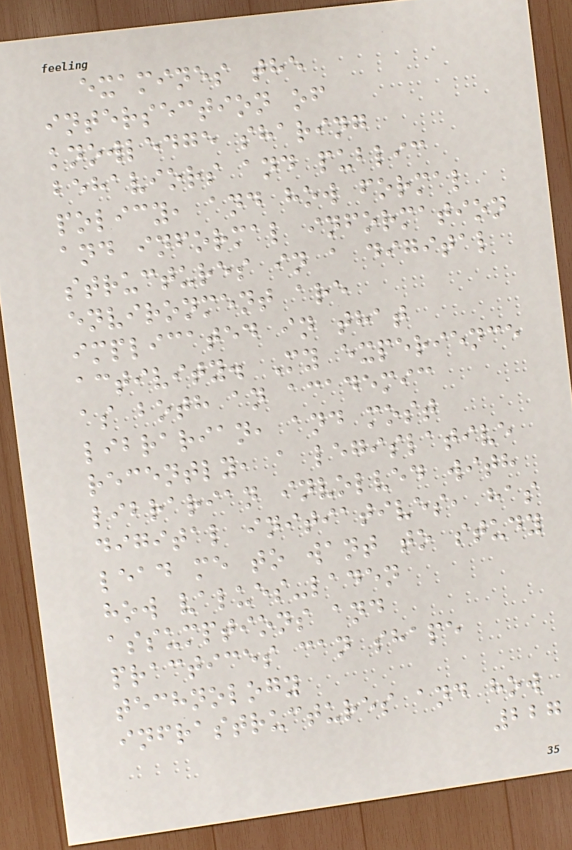examines the
intersection of
knowledge sharing
behaviors and public
policy, and how formal
and informal information
structures in a digital
environment are
implicated in that
activity. My experience
as both an academic
librarian, and most
recently, a legislative
librarian involved with
digital initiatives, has
lead me to want to study
how values-laden
assumptions and
practices can shape
technology
infrastructures and how
227
